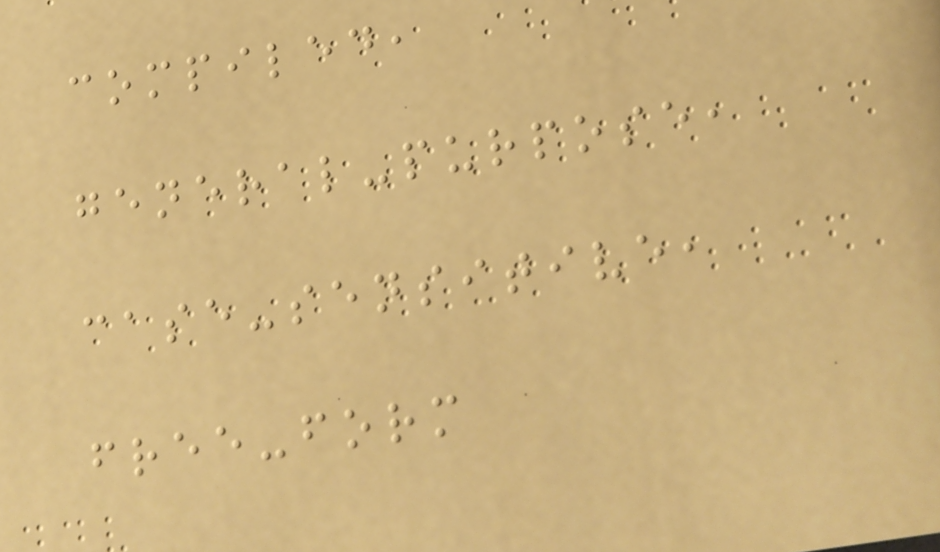compiled,
general-purpose,
case-sensitive,
free-form
